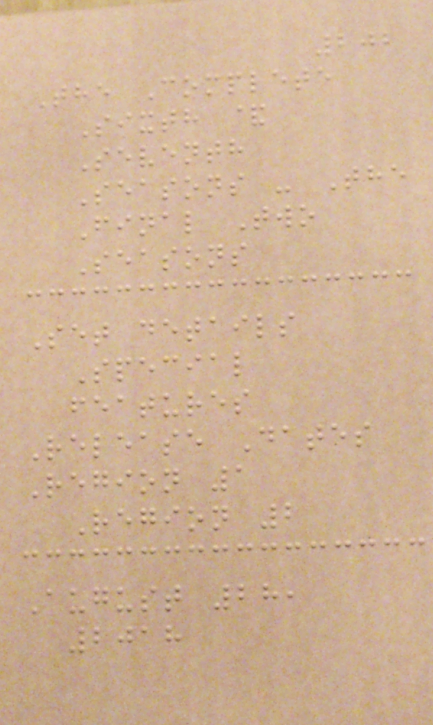202
The Complete
Sixth &
Seventh
Seasons - The
Final Two
Seasons
Set details
Special
features
Release Dates
Region 1
Region 2
August 28,
2018
